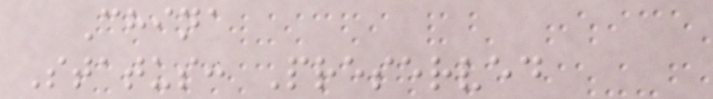China
Status: Preserved
